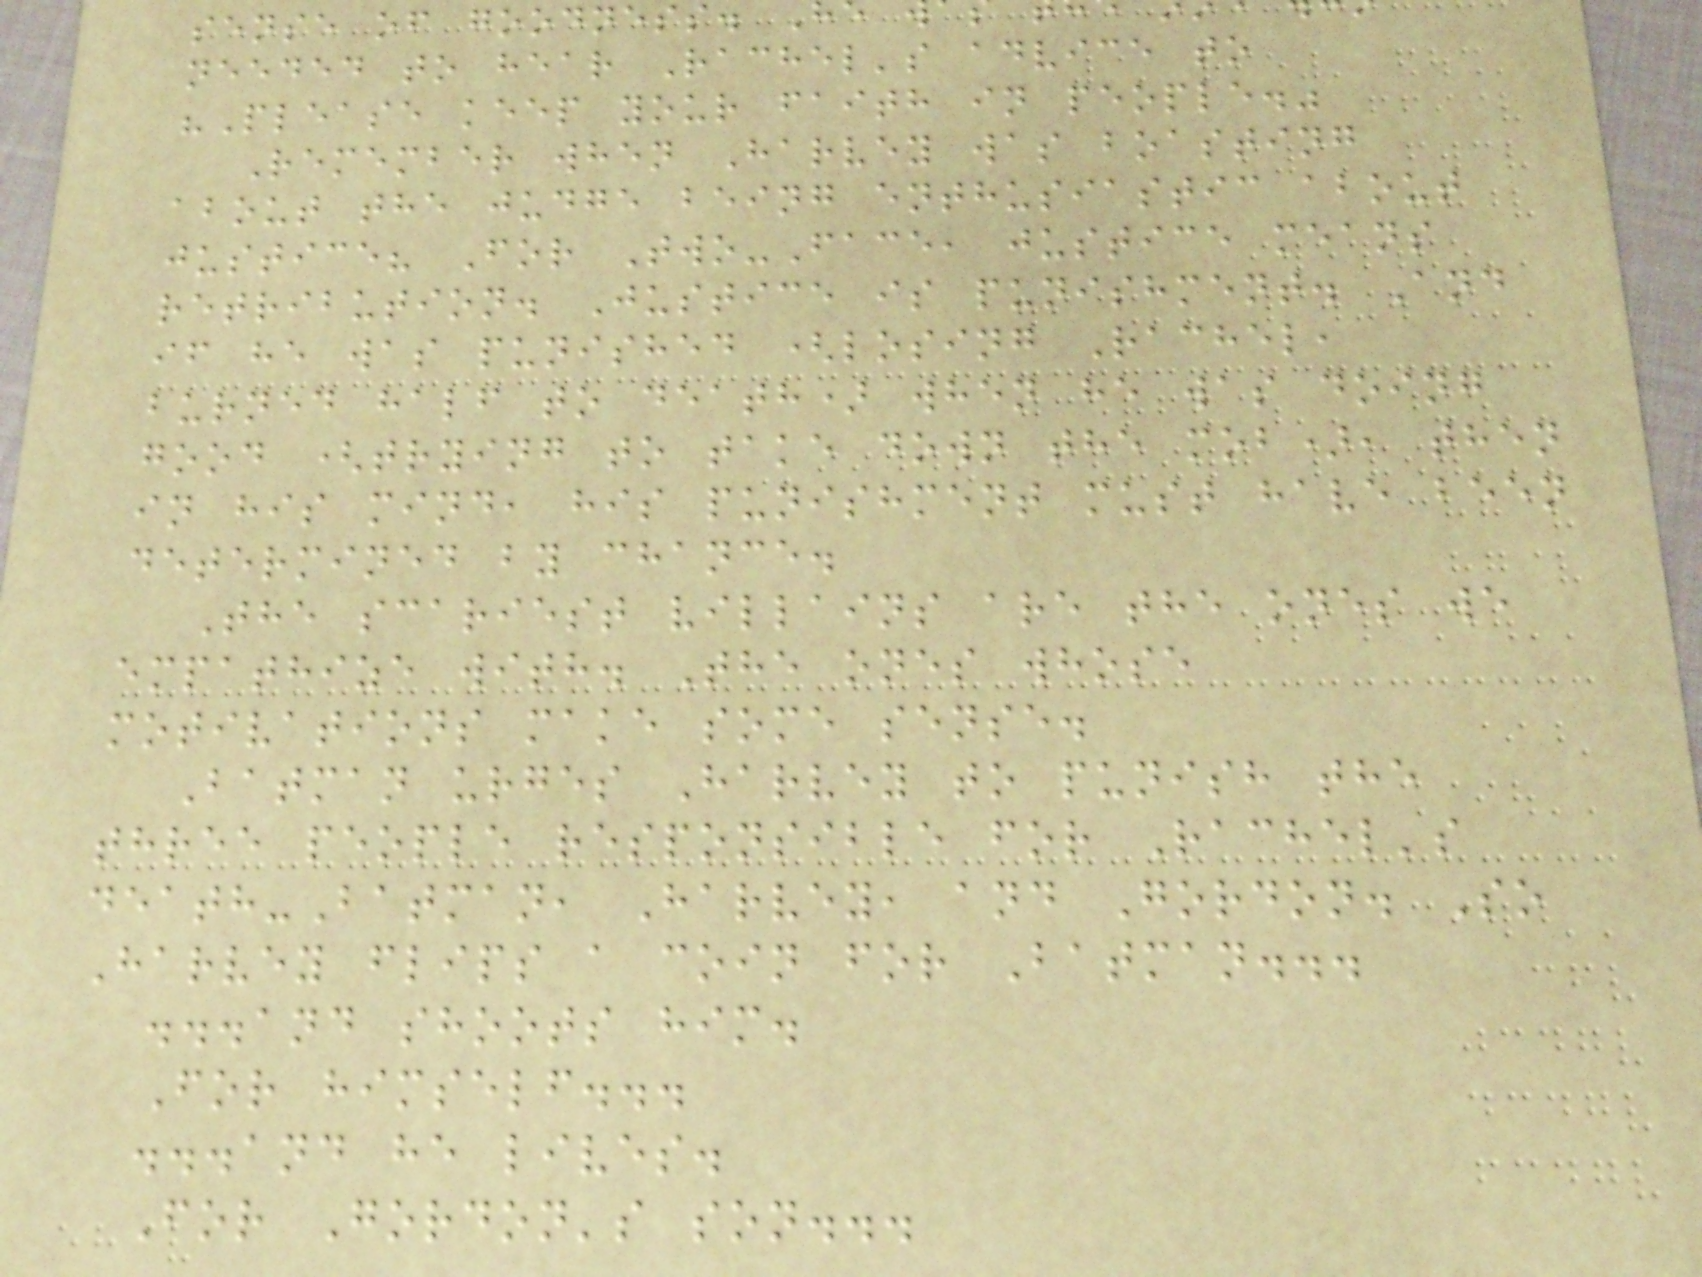sense of goodness.
needed to hear Rachel's advice to
"Please keep your faith in people."
Remember when Harvey was boasting
about the judge being enthusiastic about
justice? For Two-Face, justice means
retribution. Justice is punishment. And
if he was punished (losing Rachel,
burned half to death) when he was doing
good (trying to take down the mob), then
in his mind, his punishment must have been
determined by chance.
The scariest villains are the ones we
empathize with. The ones whose
motivations make some sense.
Batman urges Harvey to punish the
three people responsible for Rachel's
death-Batman, Harvey, and Gordon. So
Harvey flips a coin for Batman...
...and shoots him.
For himself...
...and he lives.
For Gordon's son...
